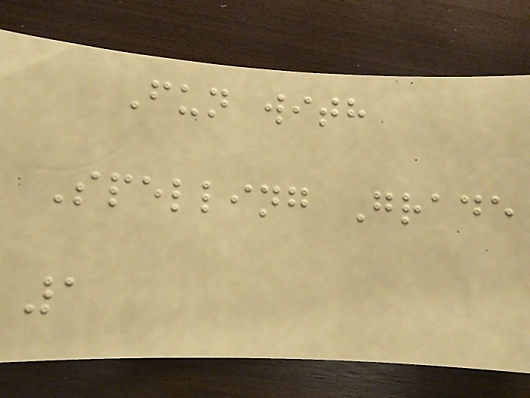Fun with
Spelling Grade
1
